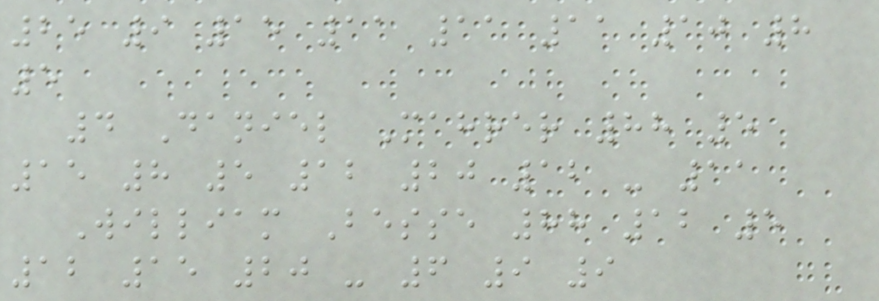25 9 15 11 11 11 10 8
5
4 Daniel Mahrer 88 5
15 8 5 12 20 12 - 11
William Besse 88 12 5
12 15 20 - 6 9 9
